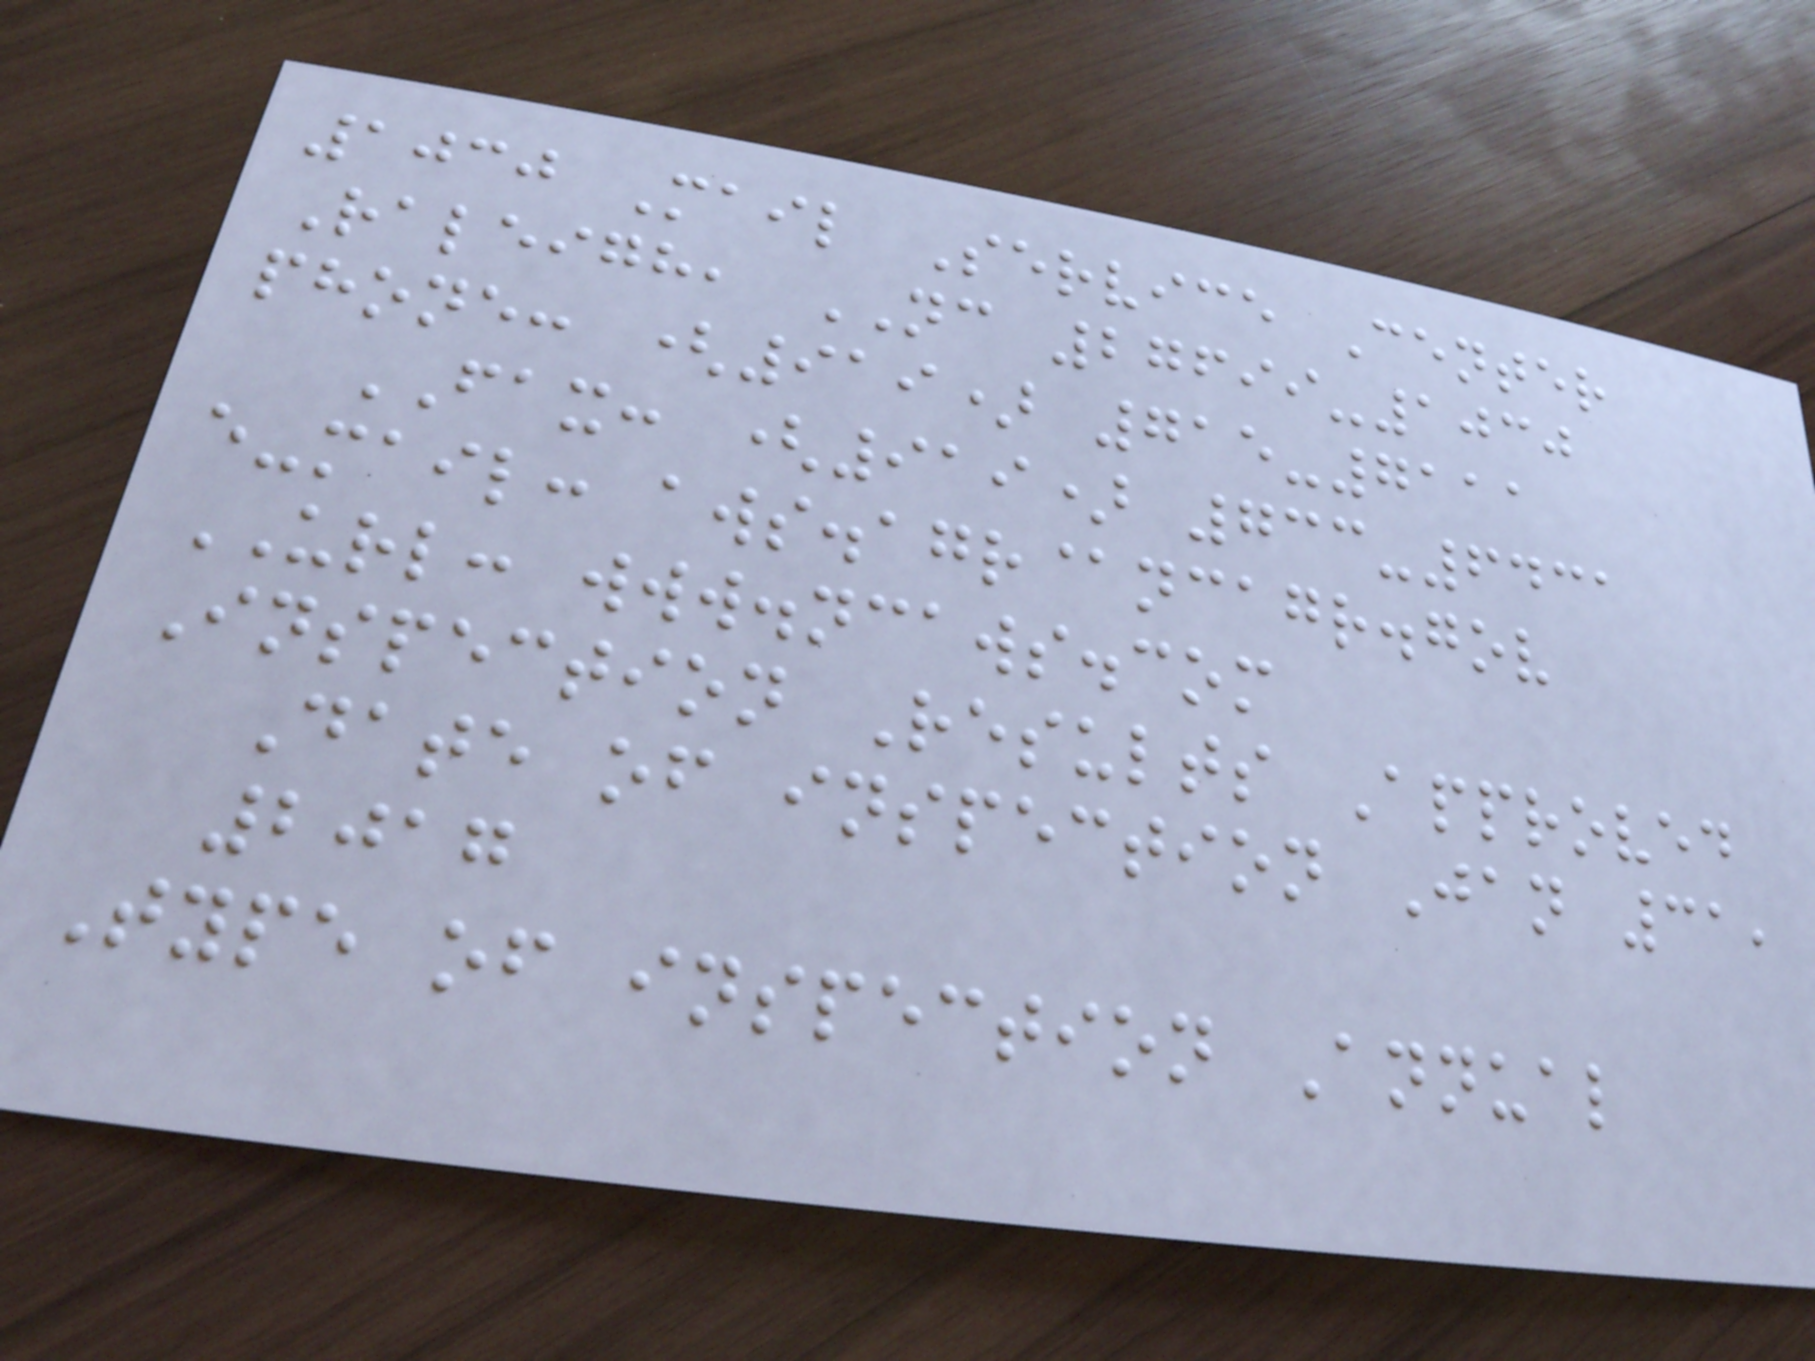1030 Mail Service Center
Raleigh, NC 27699-1030
phone: (919) 715-7111
FAX: (919) 733-6431
e-mail: aws.agr@ncagr.gov
URL: www.ncaws.com
Inspection Results Approved
Date of inspection Jan 31,
2017
Type of inspection Annual
